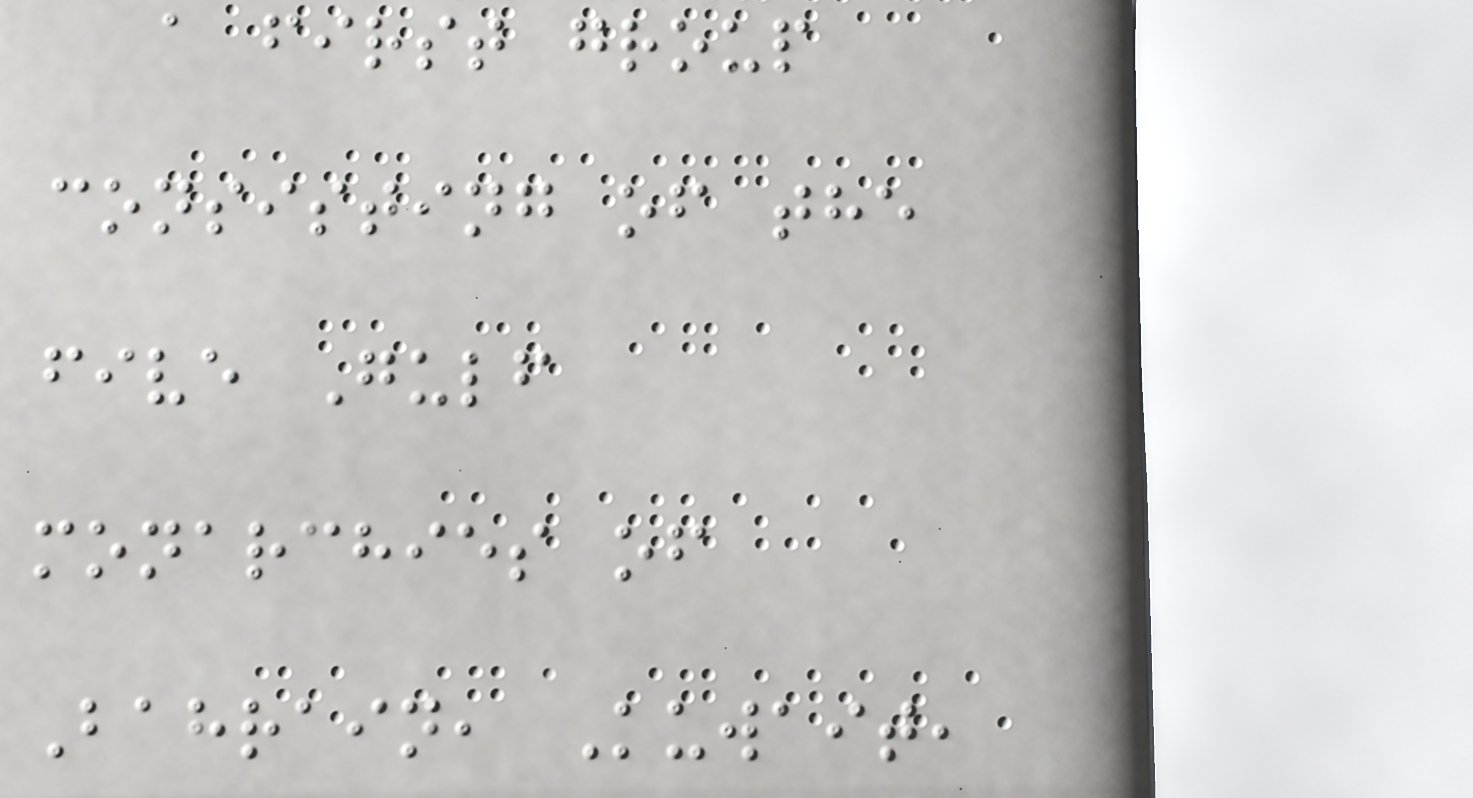a first group
consisting of the
five Gulf
monarchies of
Bahrain, Kuwait,
